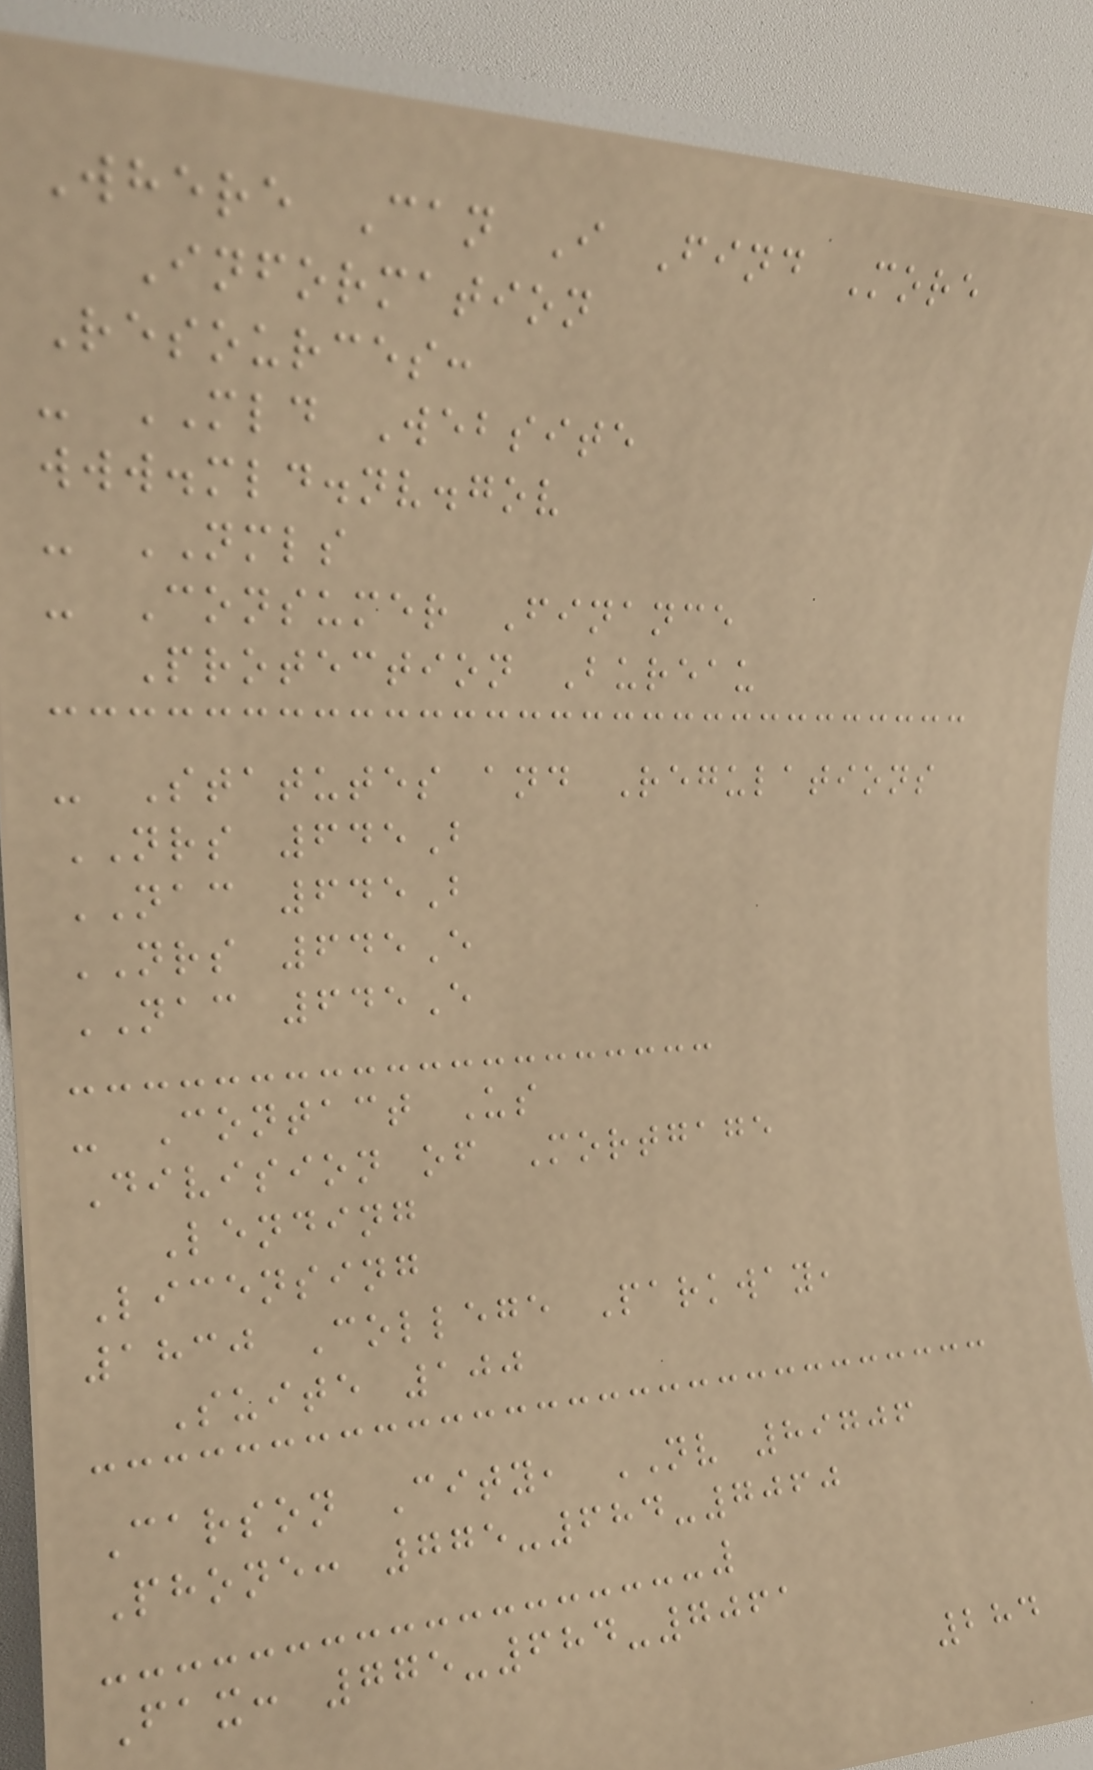Where Can I Find More
Information
Resources:
- MLD Website
www.mld.nv.gov
- NMLS
- Consumer Finance
Protection Bureau
- Statutes and Regulations
NRS 645B
NAC 645B
NRS 645E
NAC 645E
- Contact Us
Division of Mortgage
Lending
Licensing
1830 College Parkway,
Suite 100
Carson City, NV 89706
Phone: 775-684-7060
Fax: 775-684-7061
284
